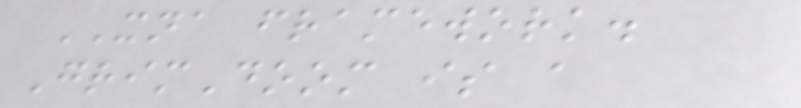XNA framework.
GrimDoom is a
